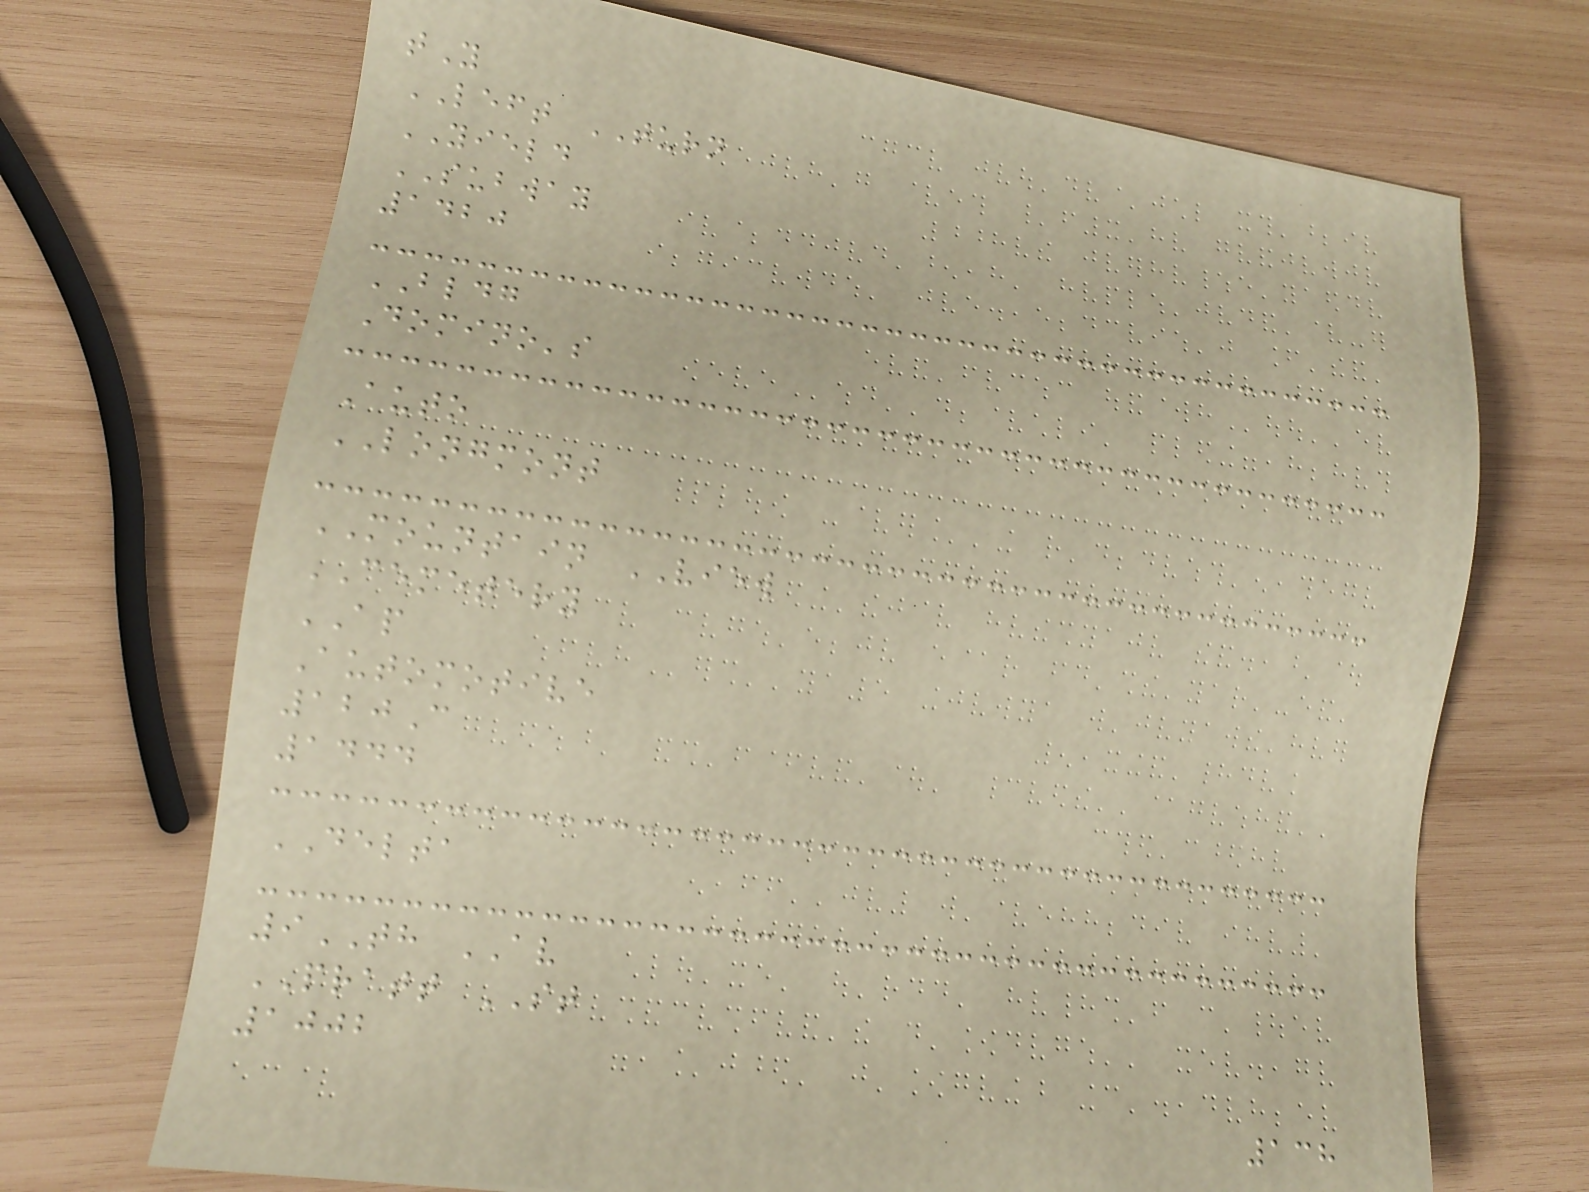tY
LEFT TURN
YIELD
SUBWAY
1420
BLDG
Domino's
Auto
LONGMONT
MOUNTAIN VIEW
CEMETERY
AP
Automotive
120C
1444
DELTA
9TH AV
PRATT ST
1002
138
